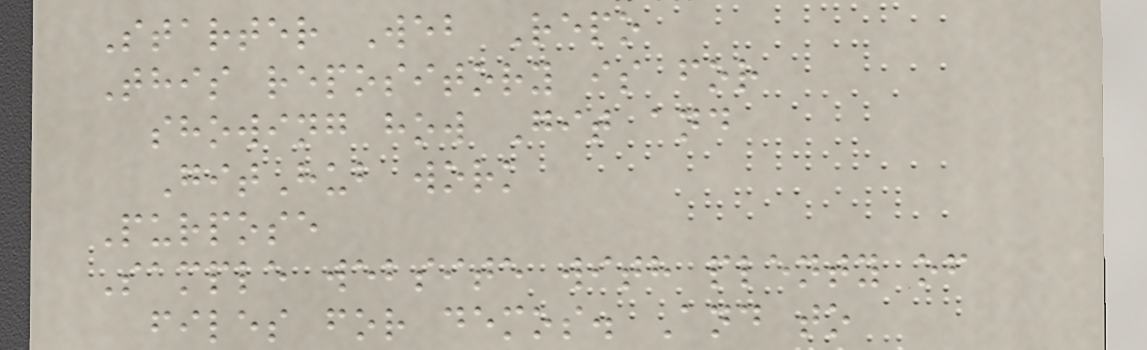Starter Web Repo
This repository is for
showing how Git and
GitHub work
Purpose
Sample website with plenty of
files for demos. And to
